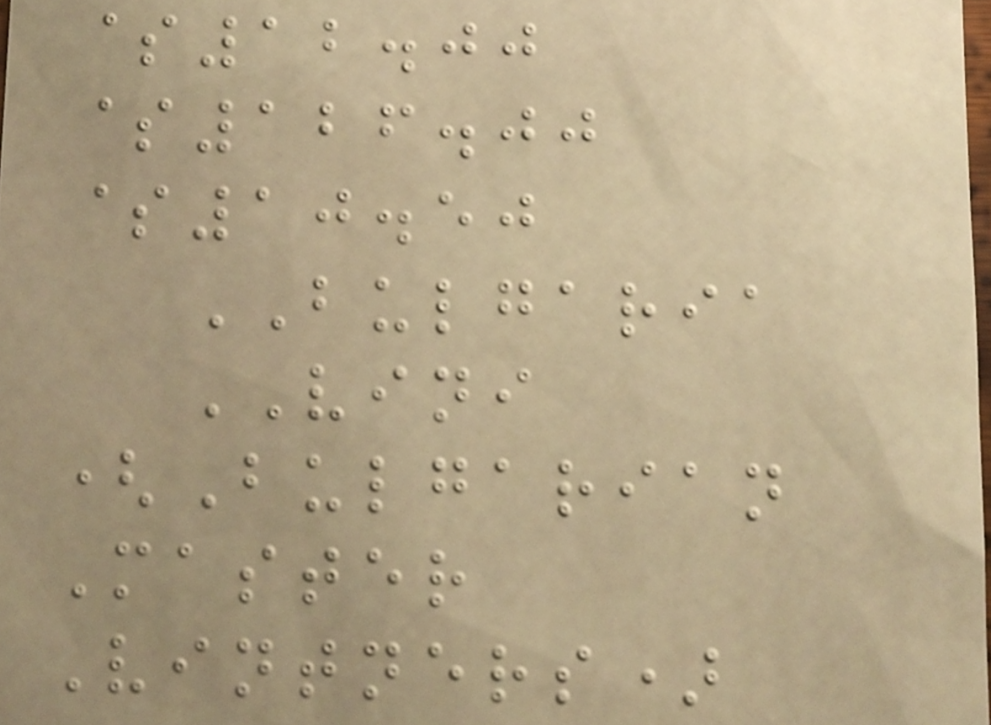$12.00
$126.00
$10.50
BULGARIA
VINI
(Bulgarian
Master
Vintners)
